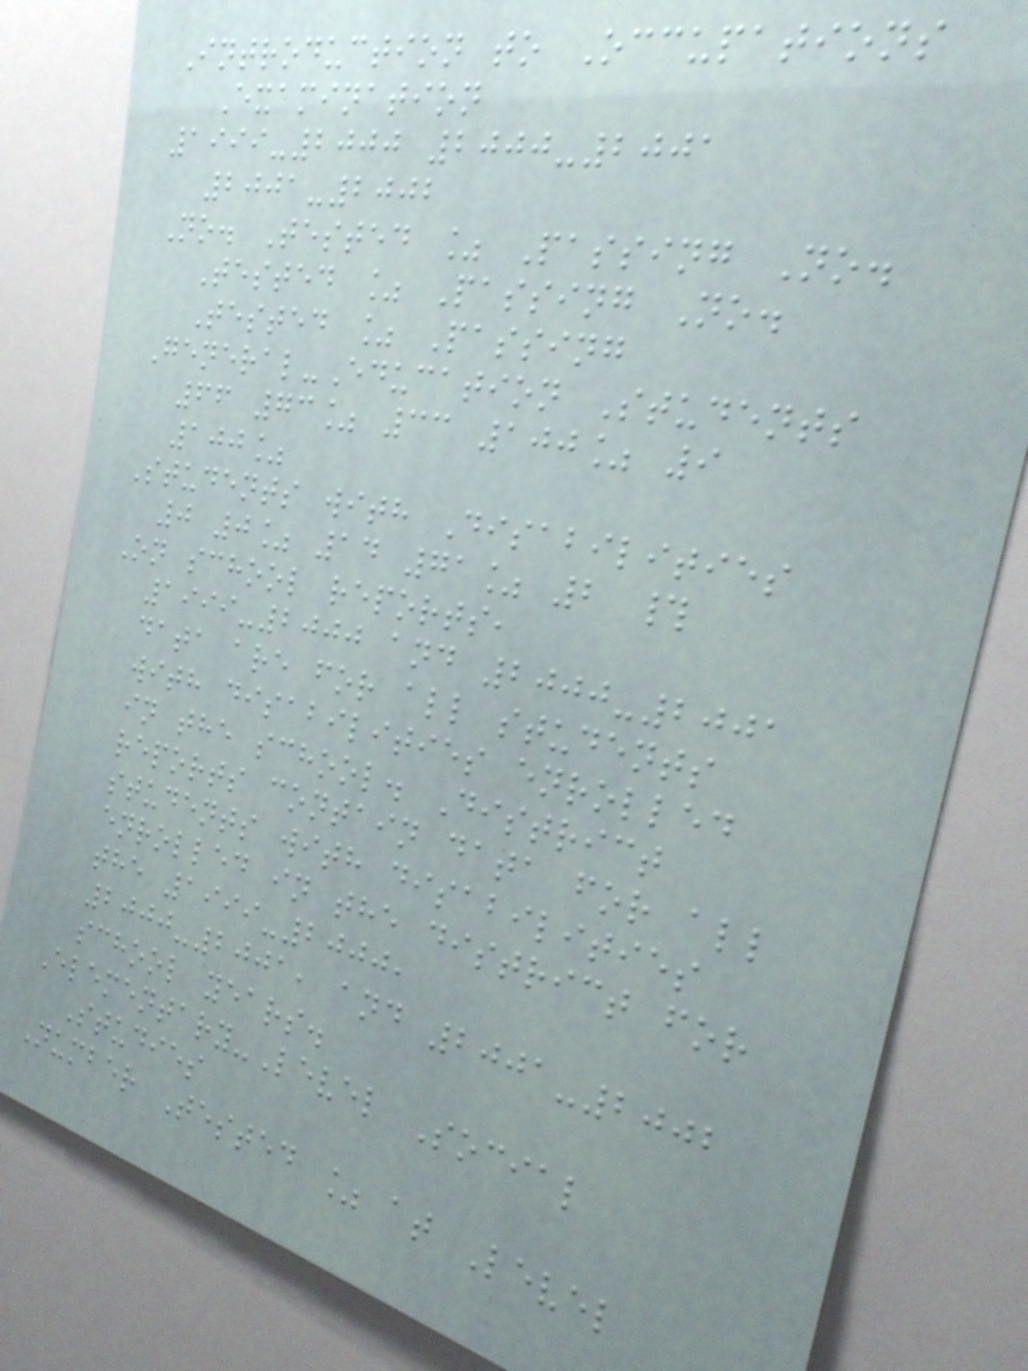Introduction to Occupations
Examination
1999-2000 2000-2001
2001-2002
No. Tested % Passing No.
Tested % Passing No.
Tested % Passing
General-Education Students
66 73% 33 100% 9
100%
Students with Disabilities
0 0% 14 71% 2 #
On school reports,
1999-2000 and 2000-2001
data are for all students
with disabilities enrolled
in the school. District
reports contain data for all
students with disabilities
enrolled in the district for
the 1999-2000,
2000-2001, and 2001-2002
school years.
Elementary-Level Social
Studies
Number Tested % at Level
